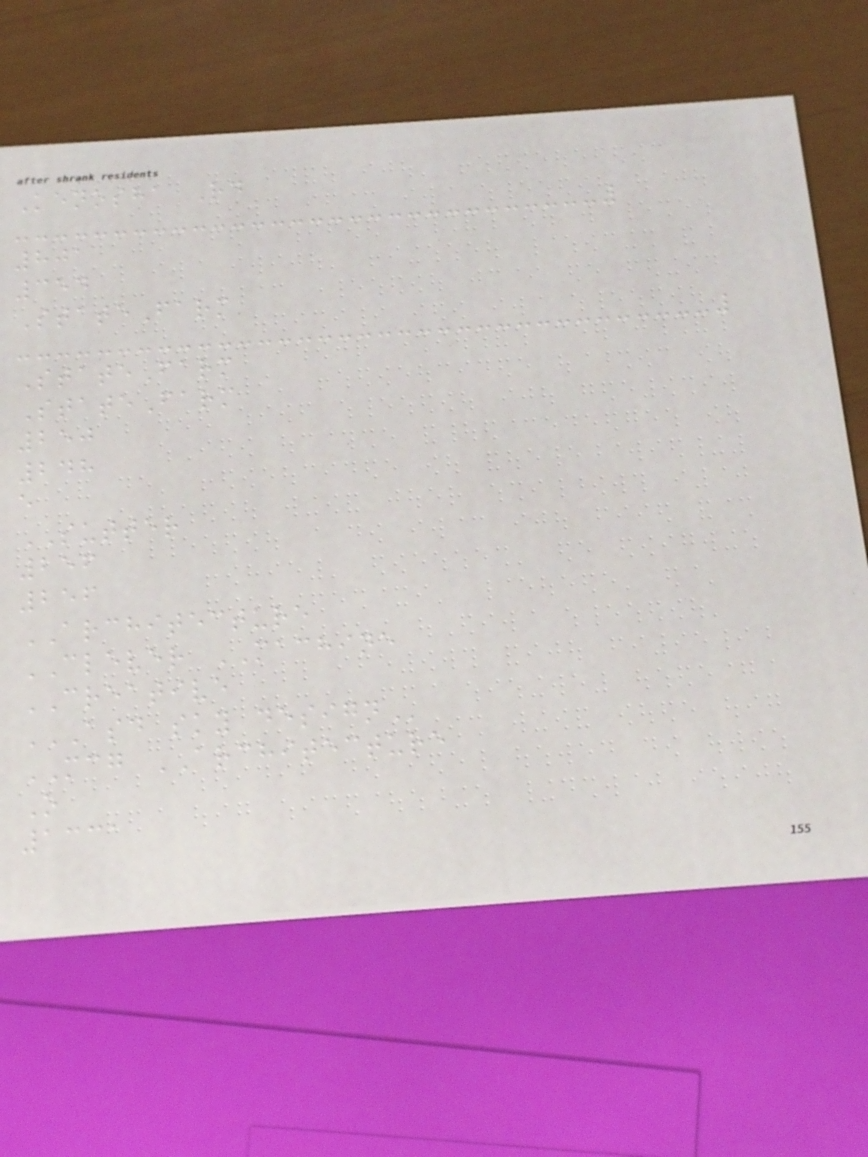Kenosha Rd
801
354
StateFarm
StateFarm
StateFarm
250
248
e
SUTTER
256
256
ARCHITECTURE
CLEVER MACHINE
CREATIVE
ASD SKY DESIGN
MCG ARCHITECTURE
O
1331
